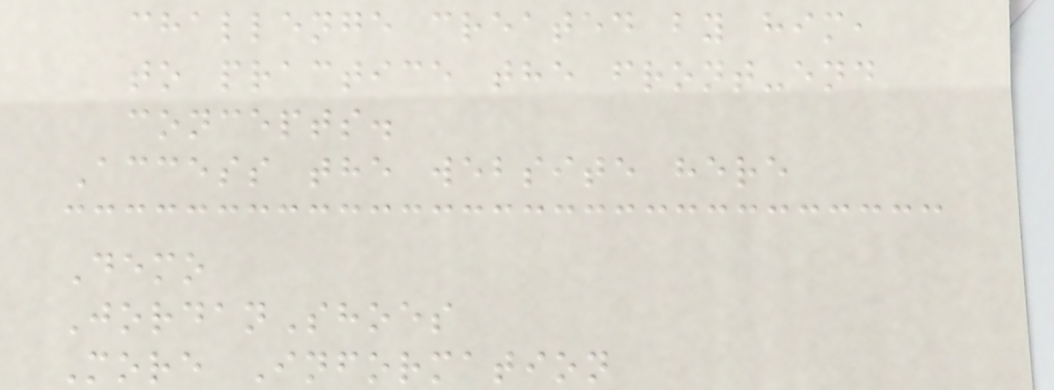challenge created by him,
to practice the front-end
concepts.
Access the website here
Demo
JordanShoes
More Information
